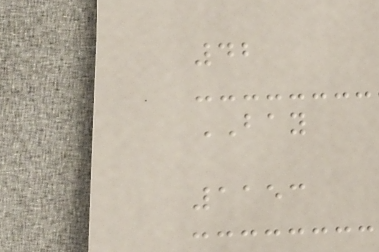42
BAY
1153
